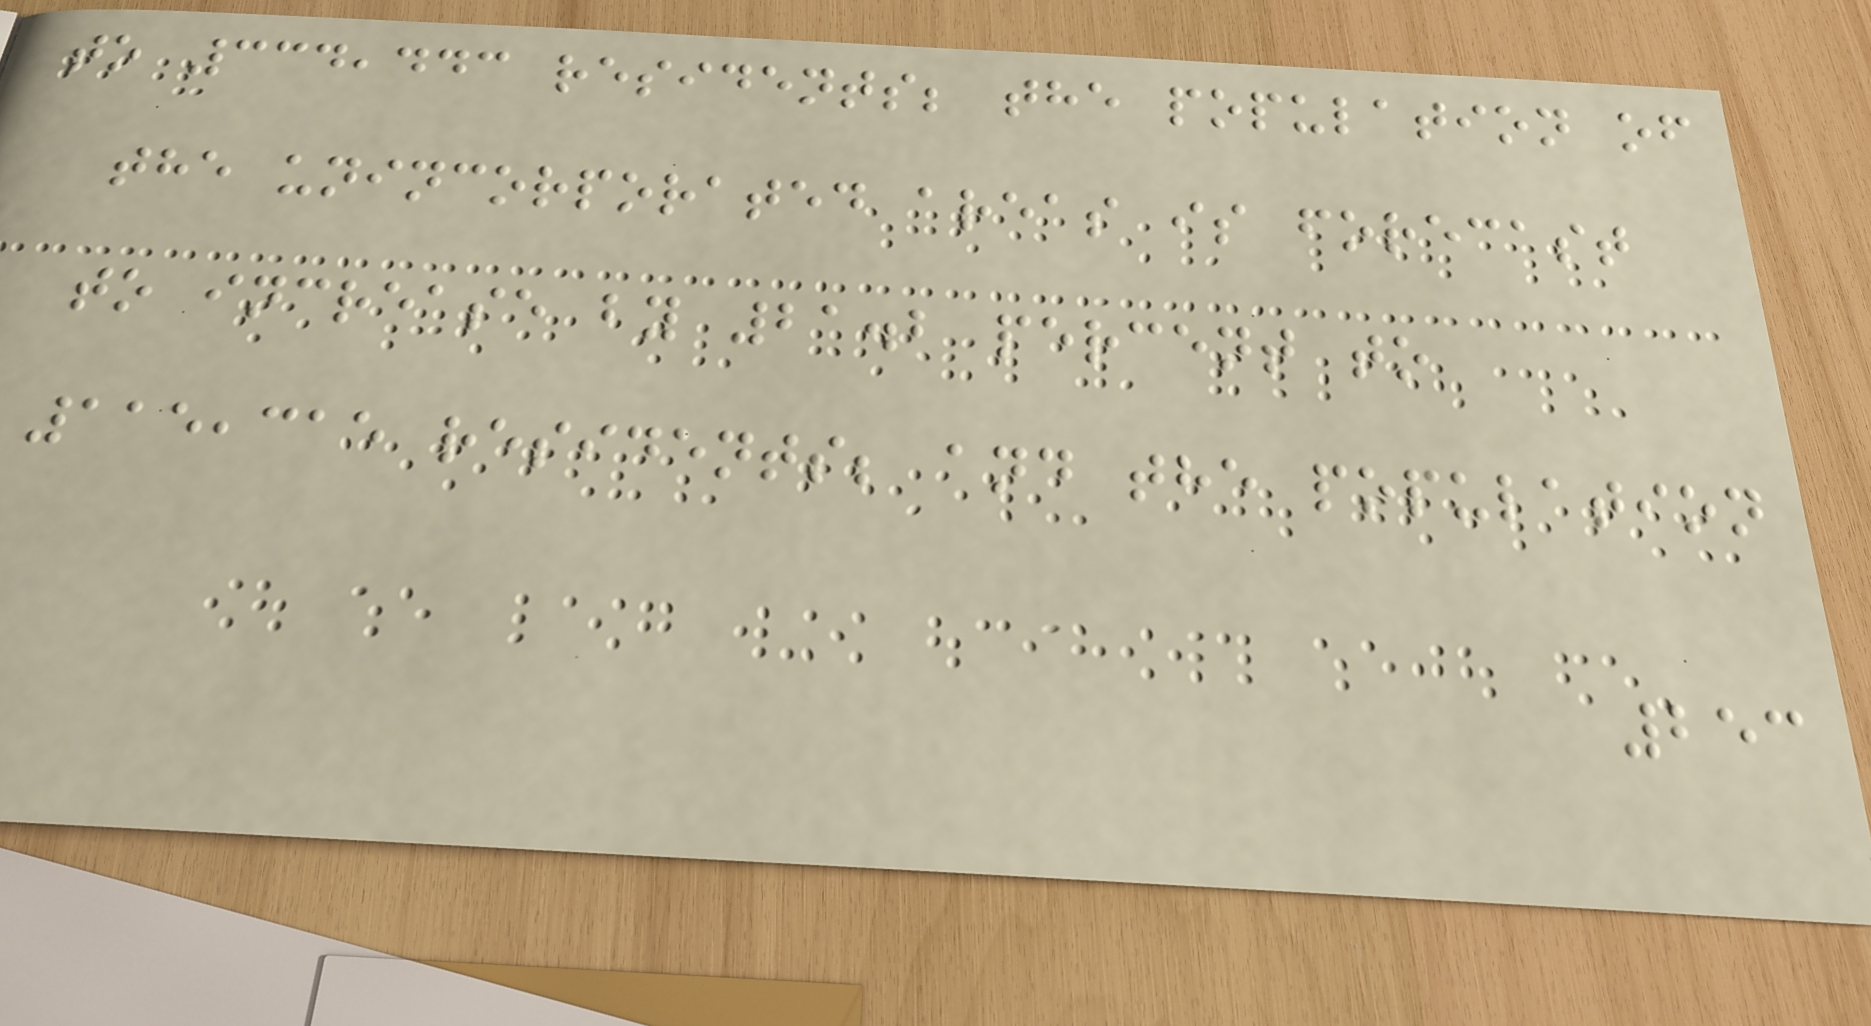to 334,443 residents; the population of
the unincorporated areas is forecast
to increase by 21.2 percent to
115,315 residents; and the population
253
